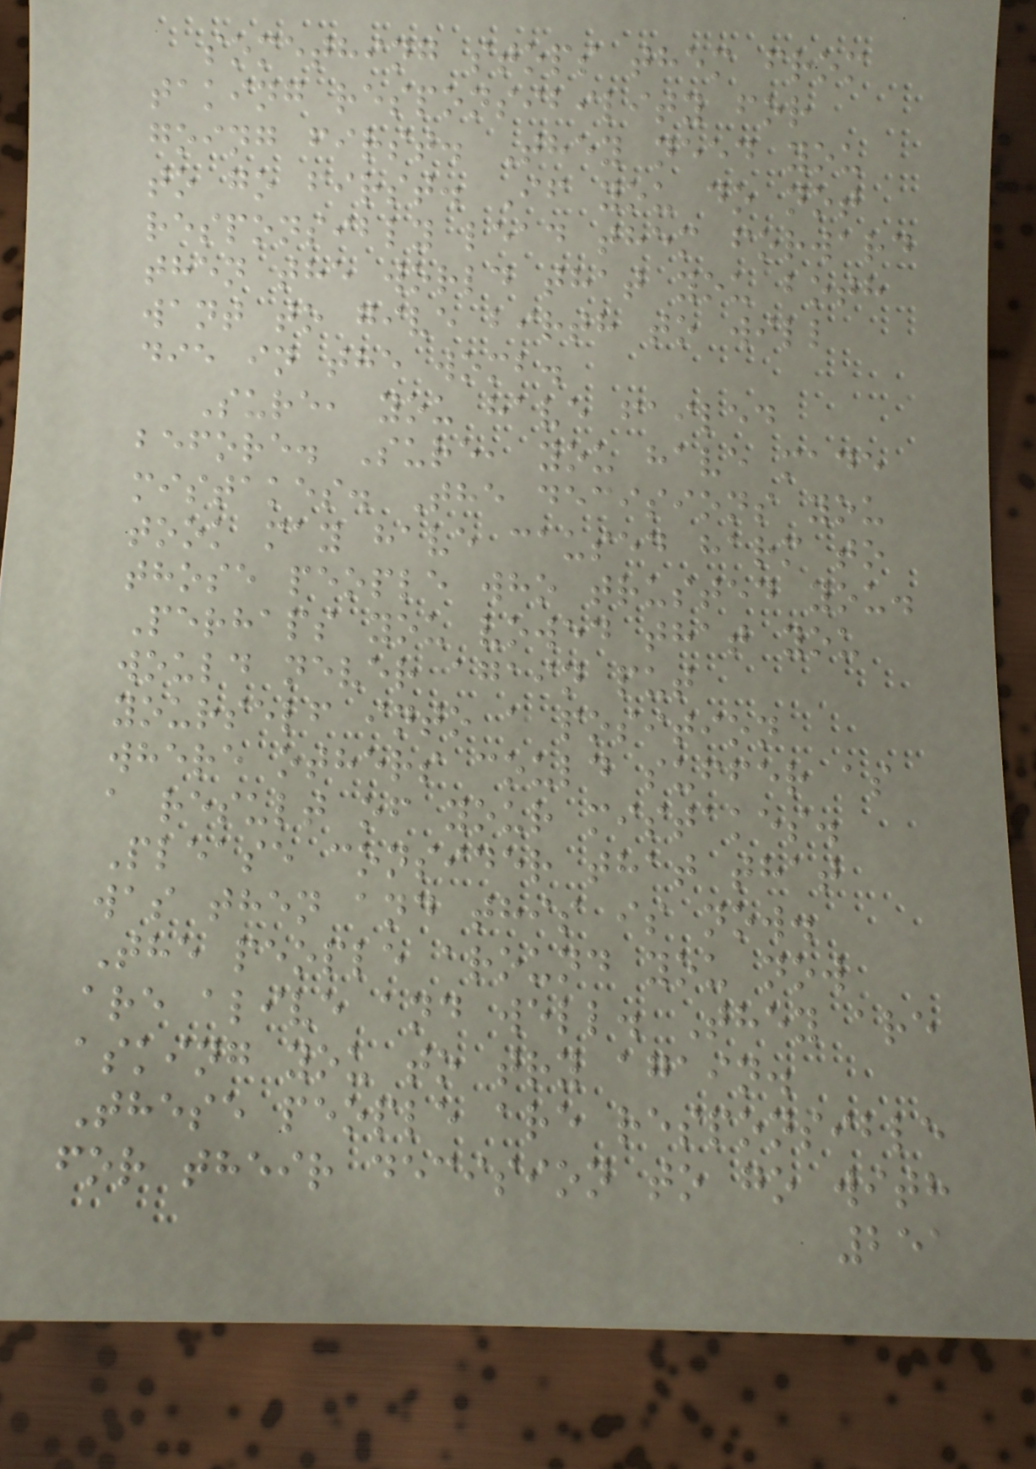something stops them from
taking responsibility for
going first. They need you
to go first. If you do not
responsibly lead them forward
then the world that you both
want to give birth to will
die in the womb.
Sure, you have failed
before. Sure, you have made
mistakes. The decisions you
took may have caused harm to
those people who trusted you.
Perhaps you vowed that you
would never again put
yourself into a position
where others could suffer as
a result of your mistakes.
Please consider that that
was then and this is now.
The people around you now
are alive and well. They are
asking you to try again.
These people are responsible
for their decision to go with
251
